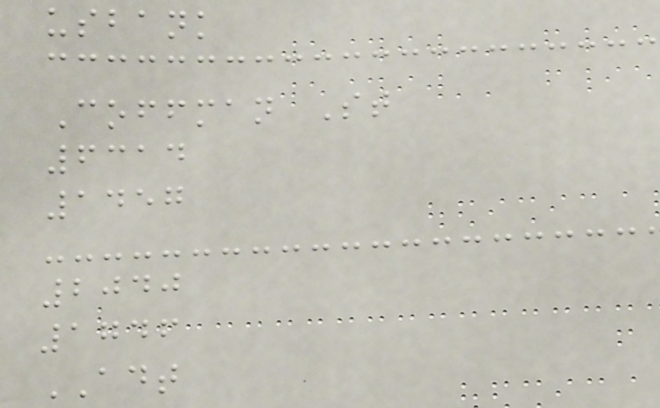usbank
Coffman St
6314
1457
2040
1746
ADT
